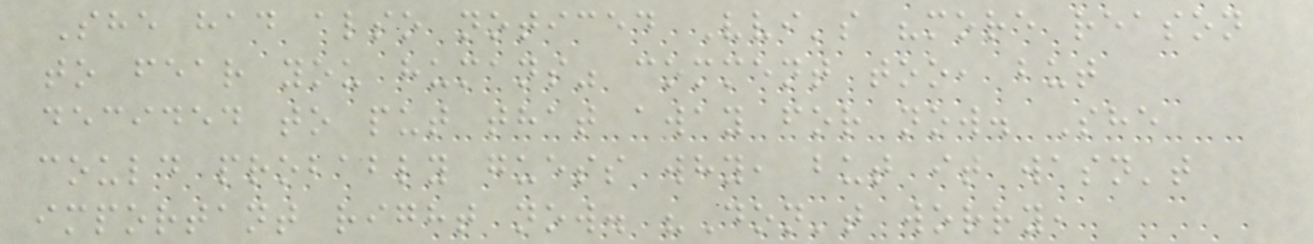She had also noticed Vvi's "more reason
to fear you humans" comment too, but
decided to put that away for now. She
could probably guess why, but it wasn't
important right now. "Don't worry,
